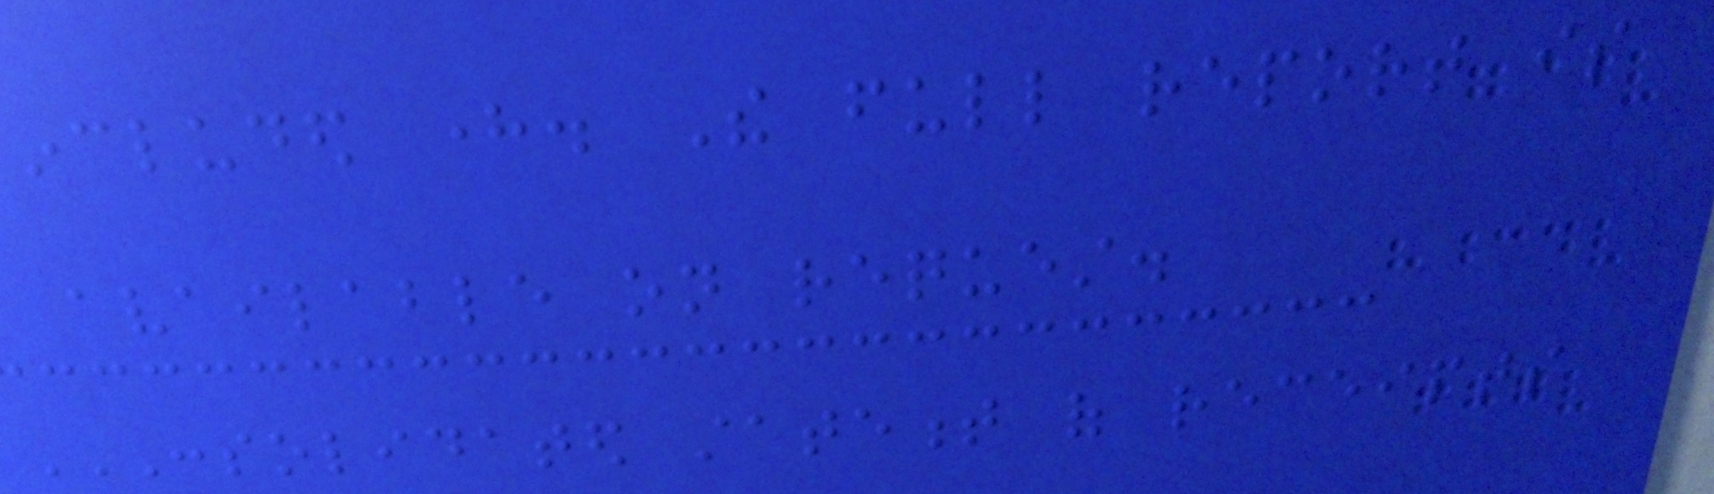included here. The full report is
available on request.
CONSOLIDATED STATEMENT OF RECEIPTS
